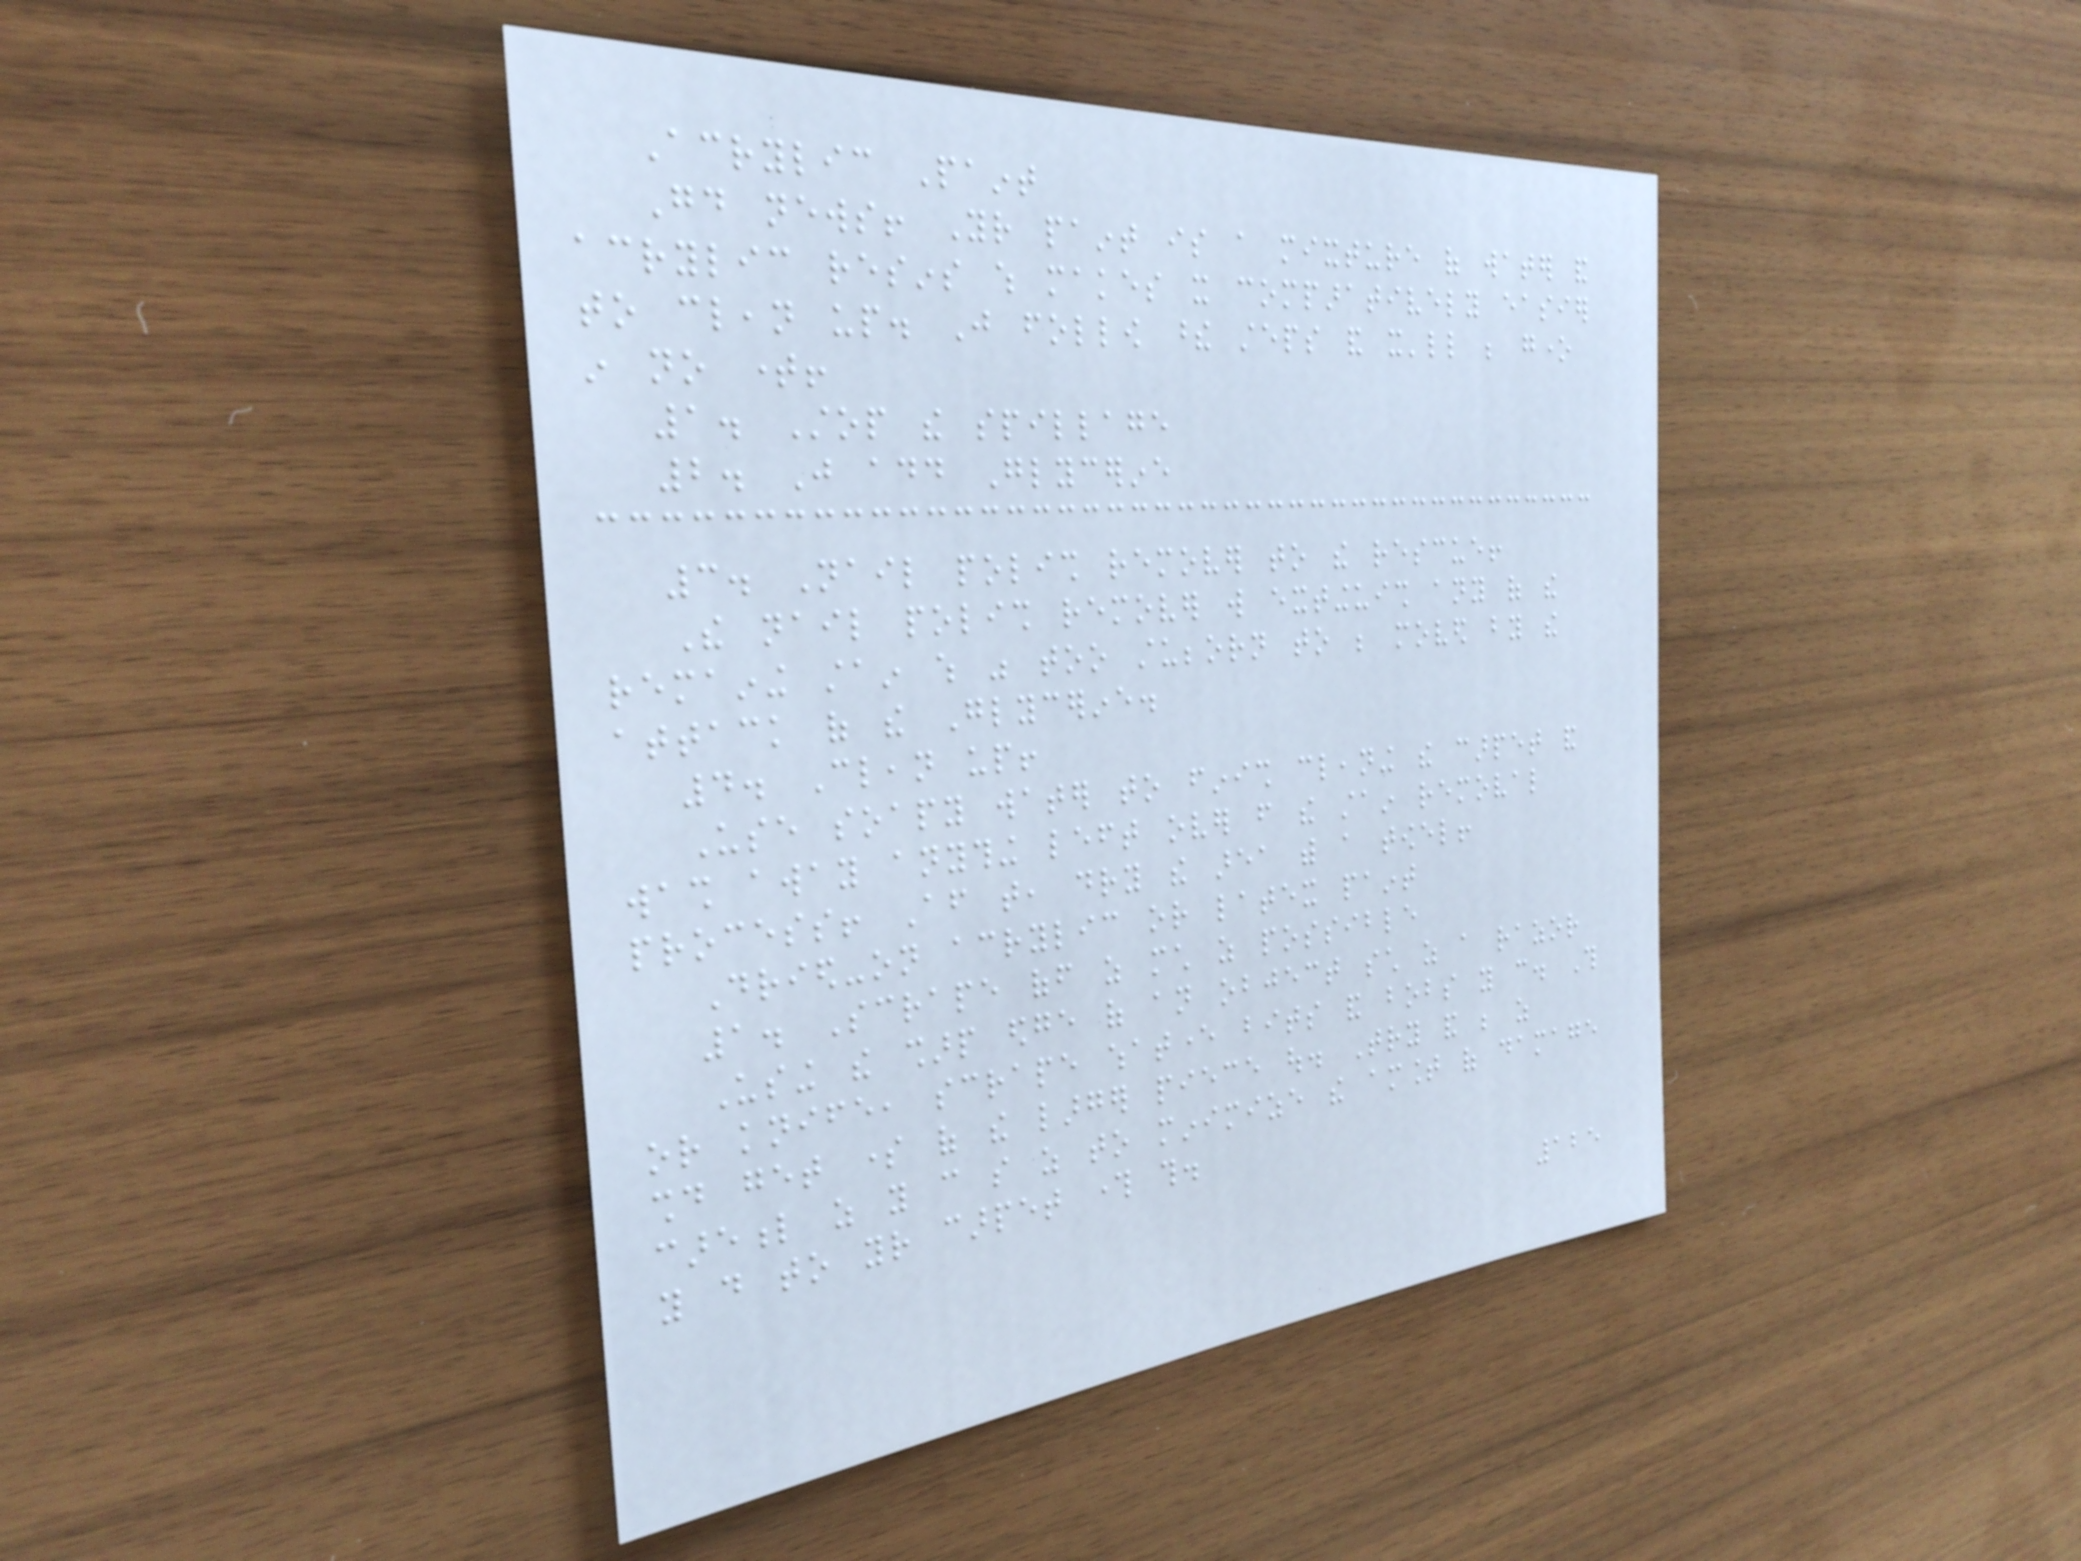Acrylic Paint
Good news! Your paint is a mixture of water and
acrylic resins which makes it comparatively easier
to clean up. Just follow these steps and it'll be gone
in no time!
1. Stop the spillage
2. Just add Glycerine
3. Nail polish remover to the rescue!
The nail polish remover will extinguish any of the
remaining stain which was too stubborn to be moved by the
attack of the Glycerine.
4. Clean up!
Use soapy water to finish cleaning the carpet and
wash away anything left over from the stain removal
process! After that, dry the area with a towel!
Dried-on acrylic or latex paint
1. Scrape off as much as possible
Using the sharp edge of an object such as a razor
or knife, scrape whatever bits and bobs you can. This
should get some of the larger piece out. Try and be as
careful as you can so as to minimize the amount of damage
you do to your carpet through this.
125
